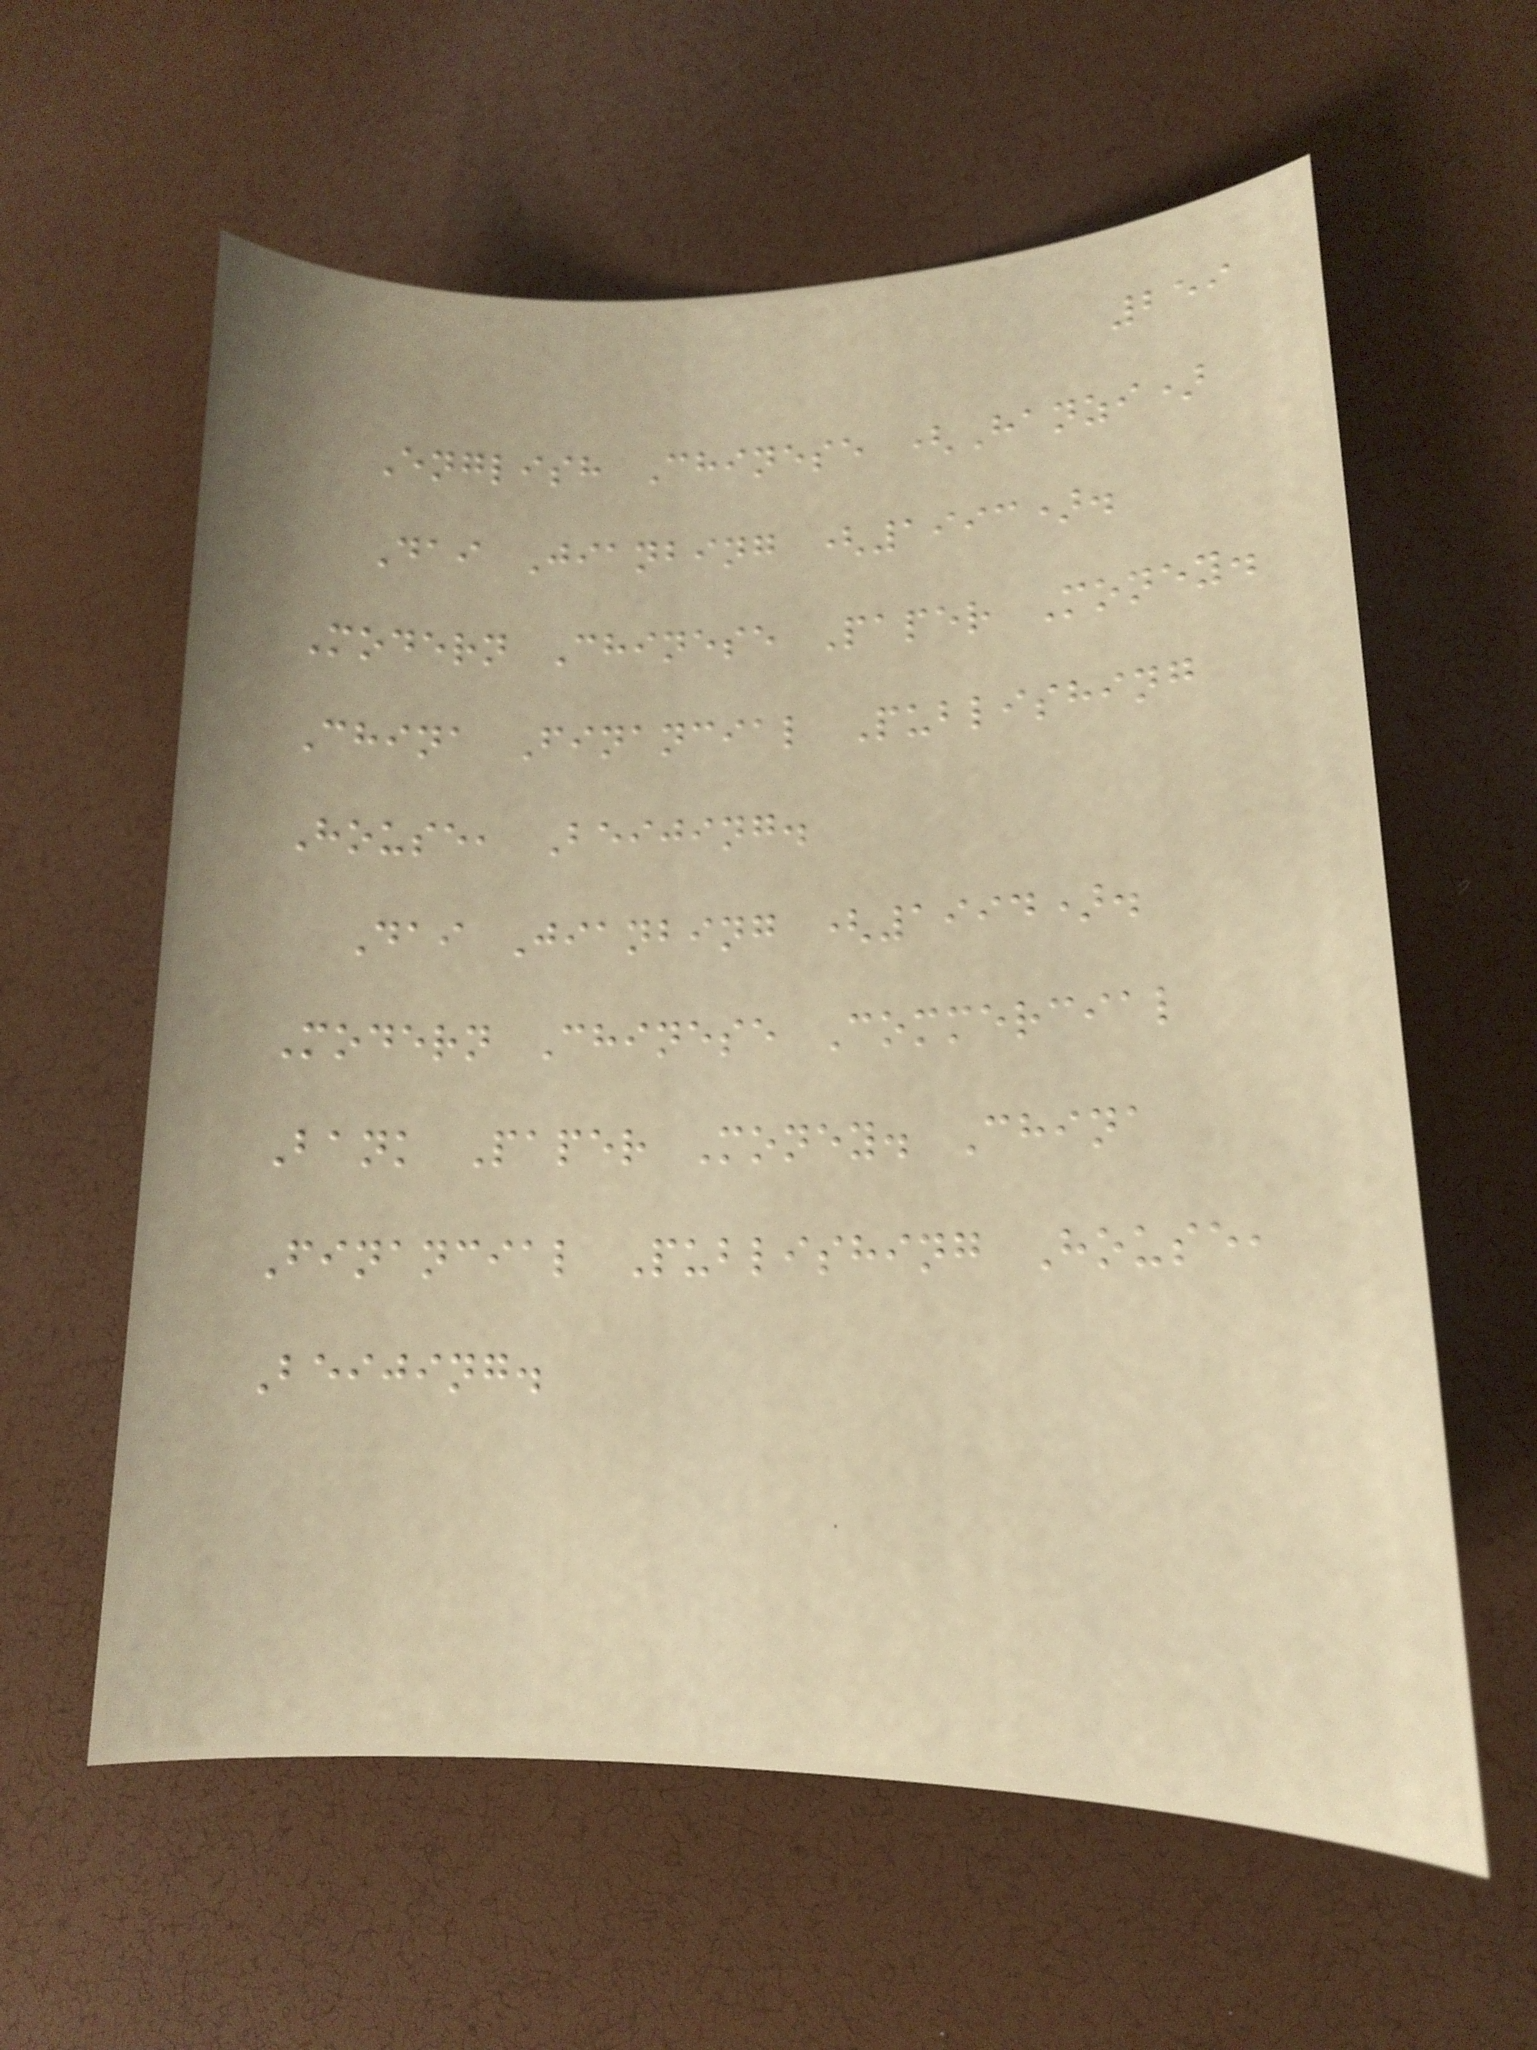259
English Chinese (Hanzi)
Dai Jianbing (1993).
Modern Chinese Paper Money.
China Financial Publishing
House, Beijing.
Dai Jianbing (1994).
Modern Chinese Commercial
Bank Paper Money. China
Financial Publishing House,
Beijing.
